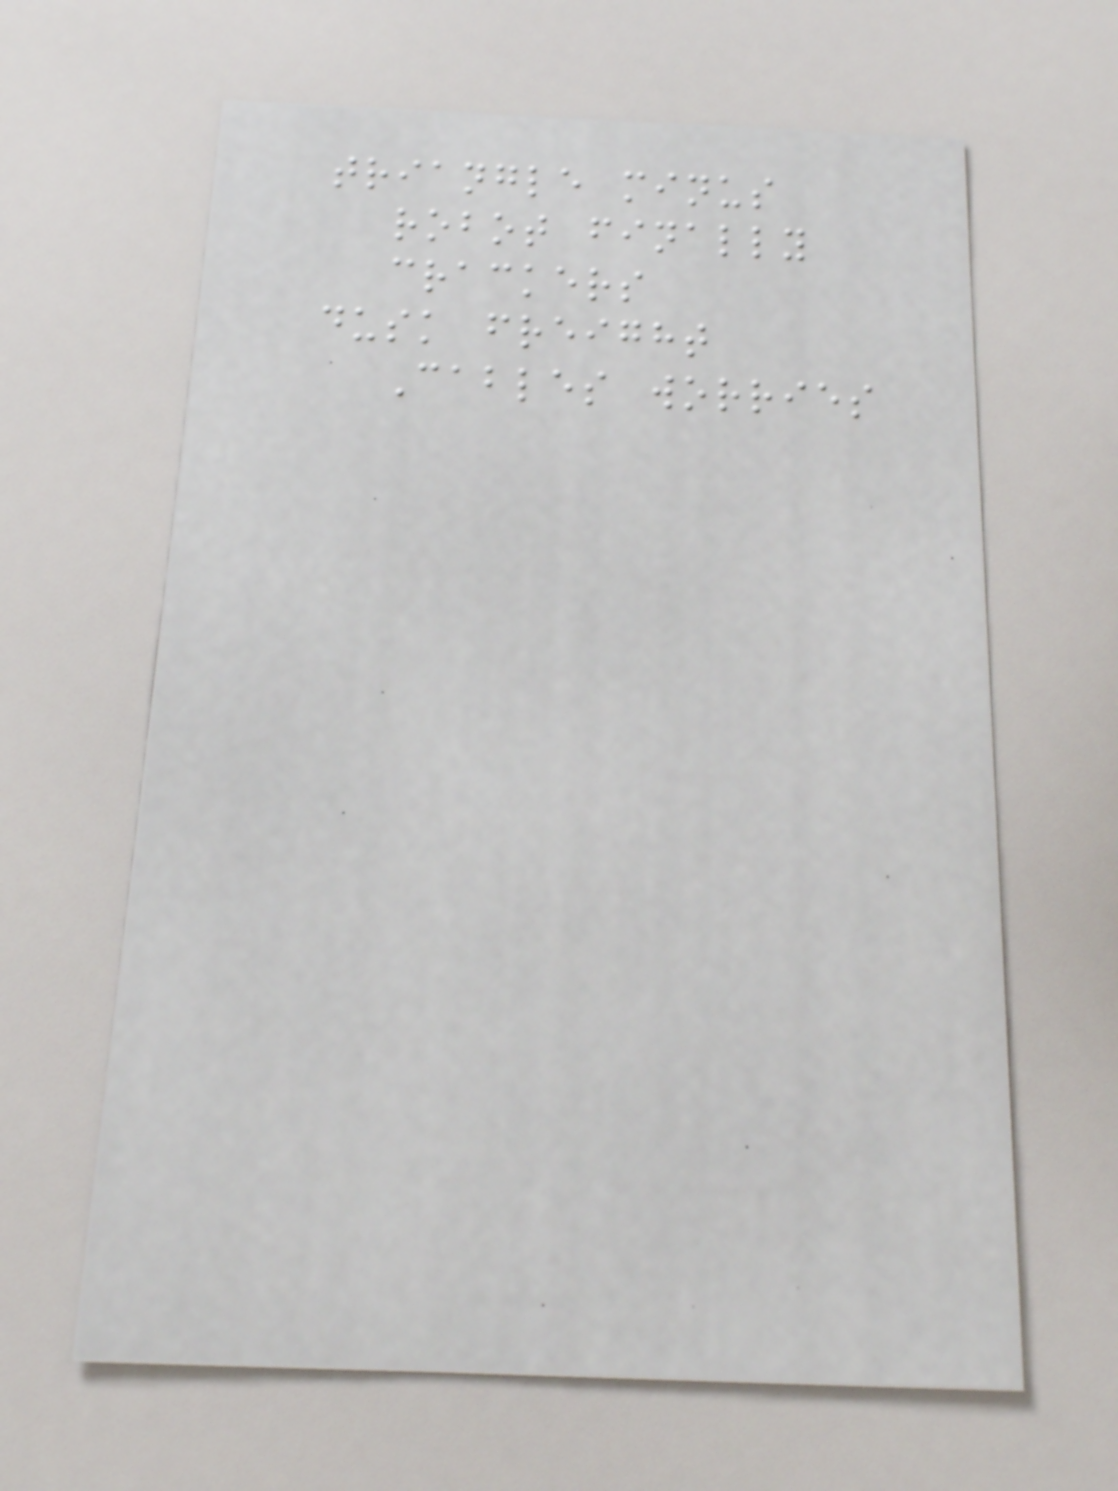triangle minus
robot finally
crackers
dusk freight
Cables worries
